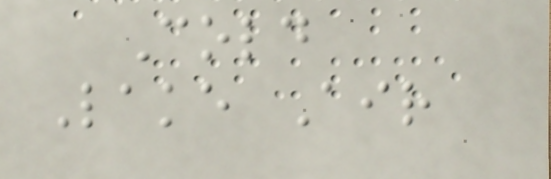Cold
Lake Air
